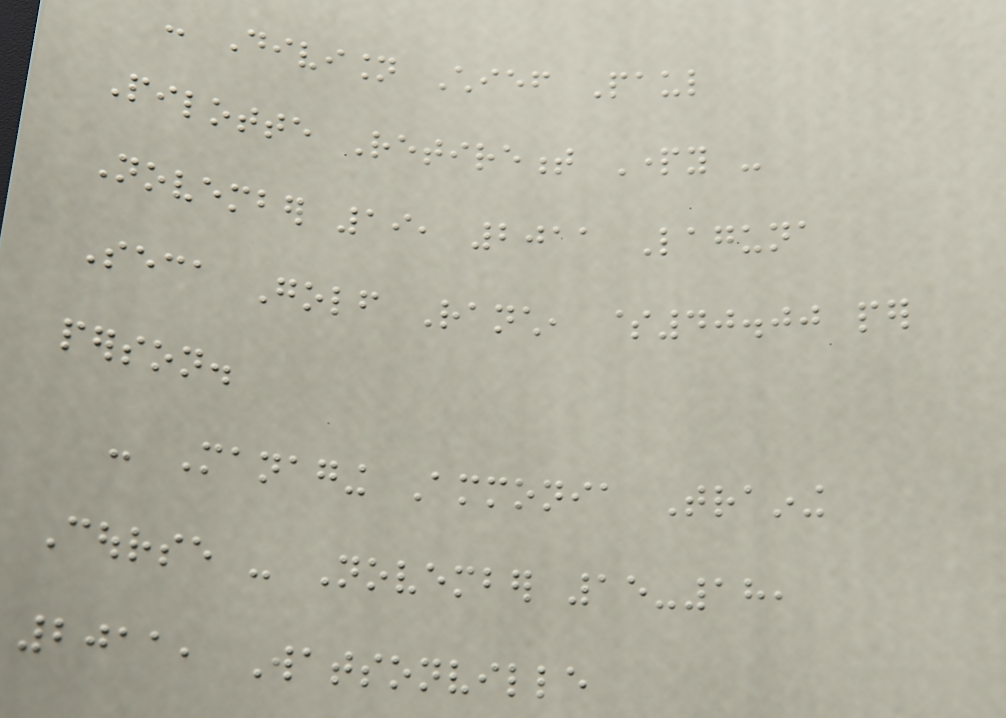- Division Chief Paul
Pilotte Retirement Party -
November 19, 2011 Laguna
Seca Golf Ranch, $40.00 per
person.
- Managing Ammonia Training
Course - November 15-18,
2011, Watsonville
